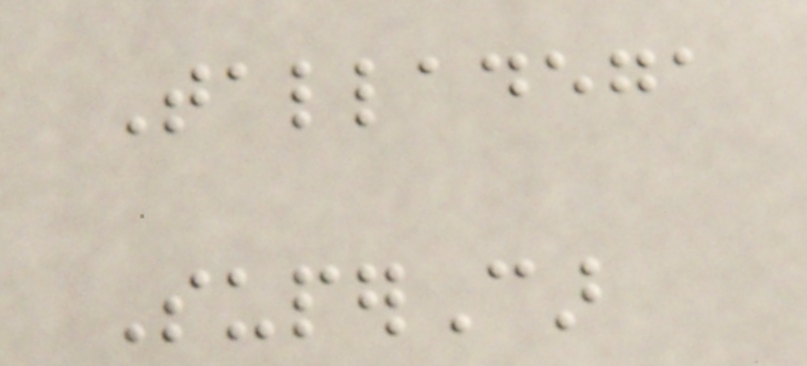Talladega
SuperCar
